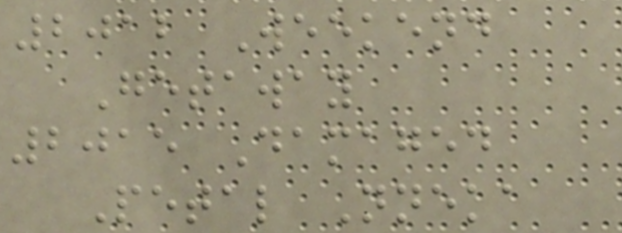2012 Weekend
Getaway
2015 Damaged
Petal Nneka
